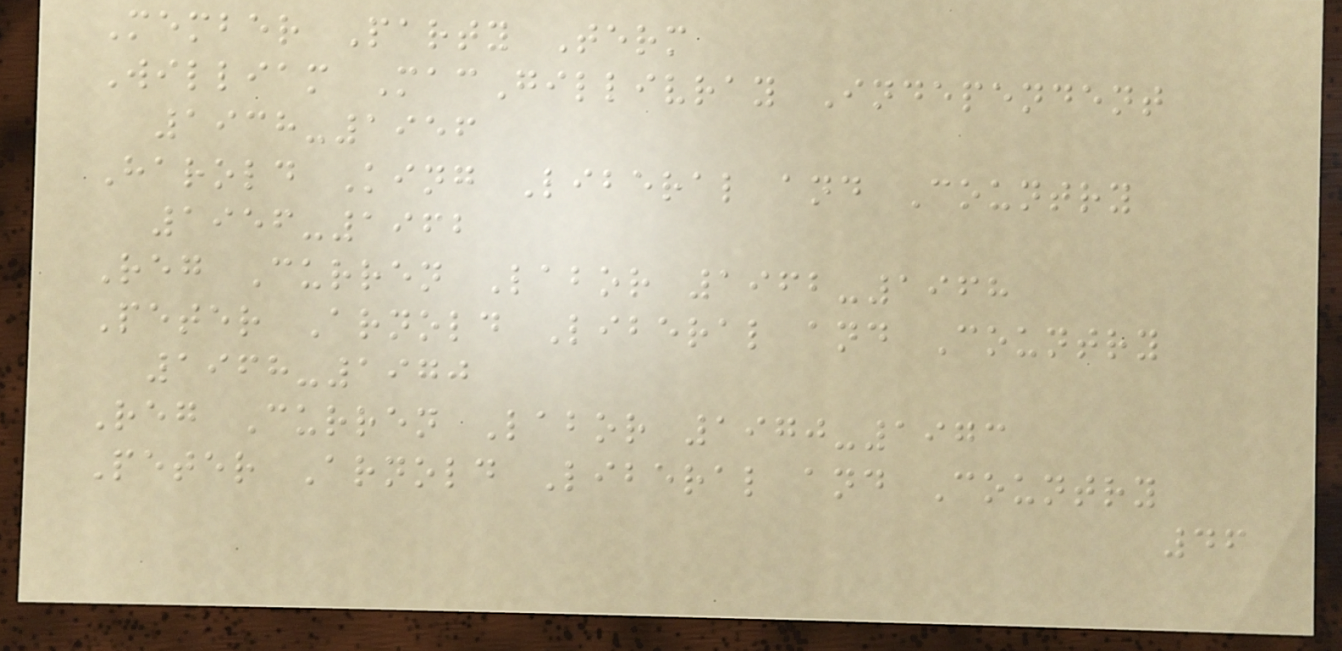Member Party Term
William MacGillivray Independent
1938-1956
Harold King Liberal and Country
1956-1962
Reg Curren Labor 1962-1968
Peter Arnold Liberal and Country
1968-1970
Reg Curren Labor 1970-1973
Peter Arnold Liberal and Country
46
